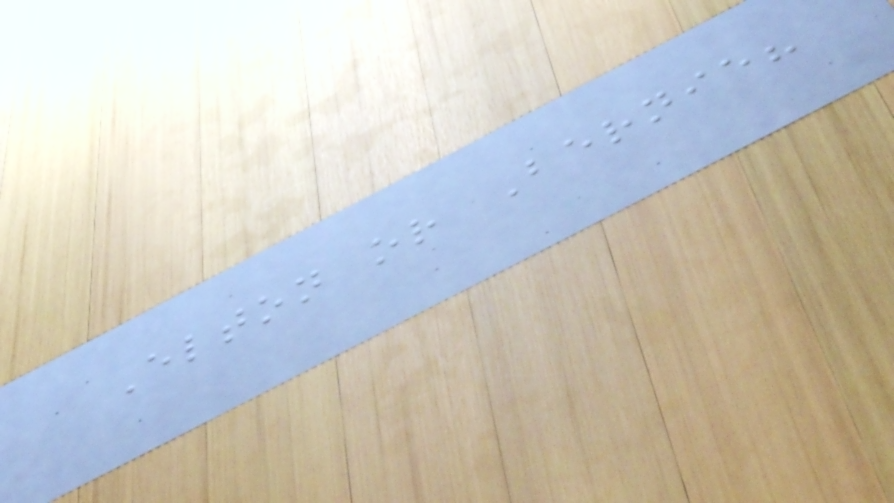Elton or Bernie?
